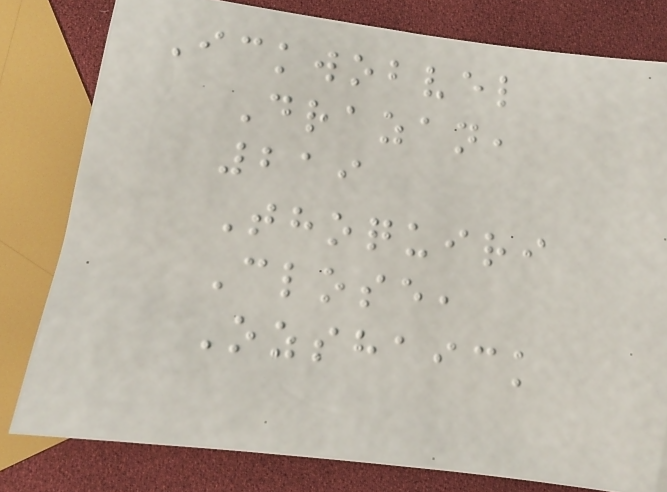Ickwobvel
Drazan,
219
Thoquiri
Close,
Ozshaick
